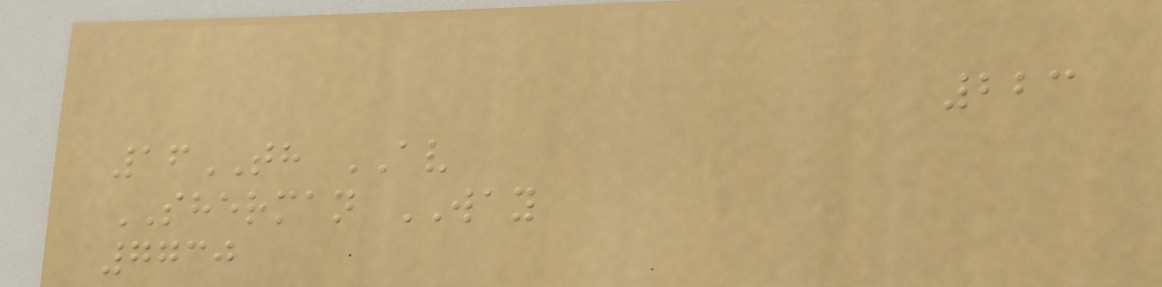223
16TH AV
SHERMAN WAY
7730
